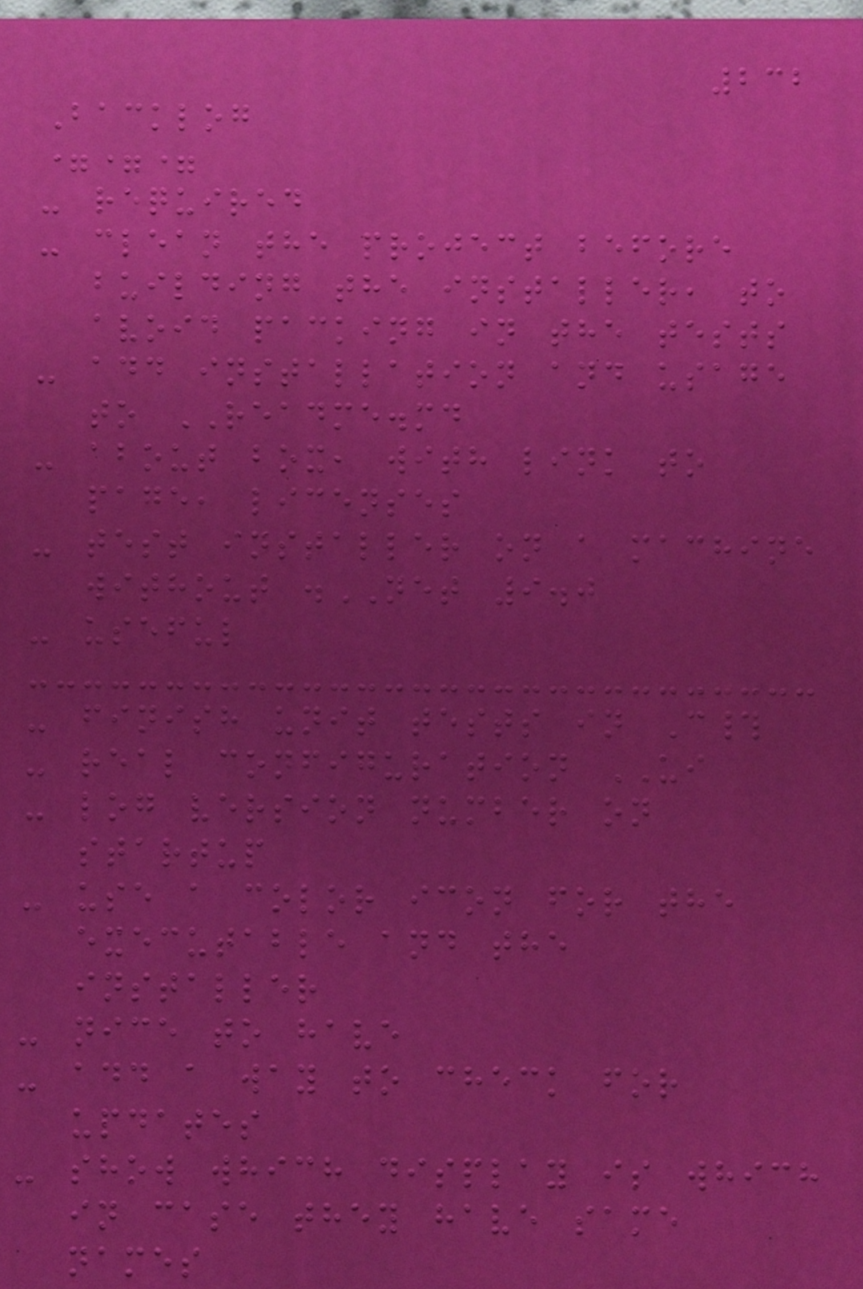232
Backlog
===
- required
- clean the project before
building the installer, to
avoid packing in the tests
- add installation and usage
to README.md
- about box, with link to
page, licenses
- test installer on a machine
without .NET 9.0
- useful
- finish unit tests in C#
- real configuration UI
- log version number on
startup
- use a color icon for the
executable and the
installer
- nice to have
- add a way to check for
updates
- show which display is which
in case they have same
names
